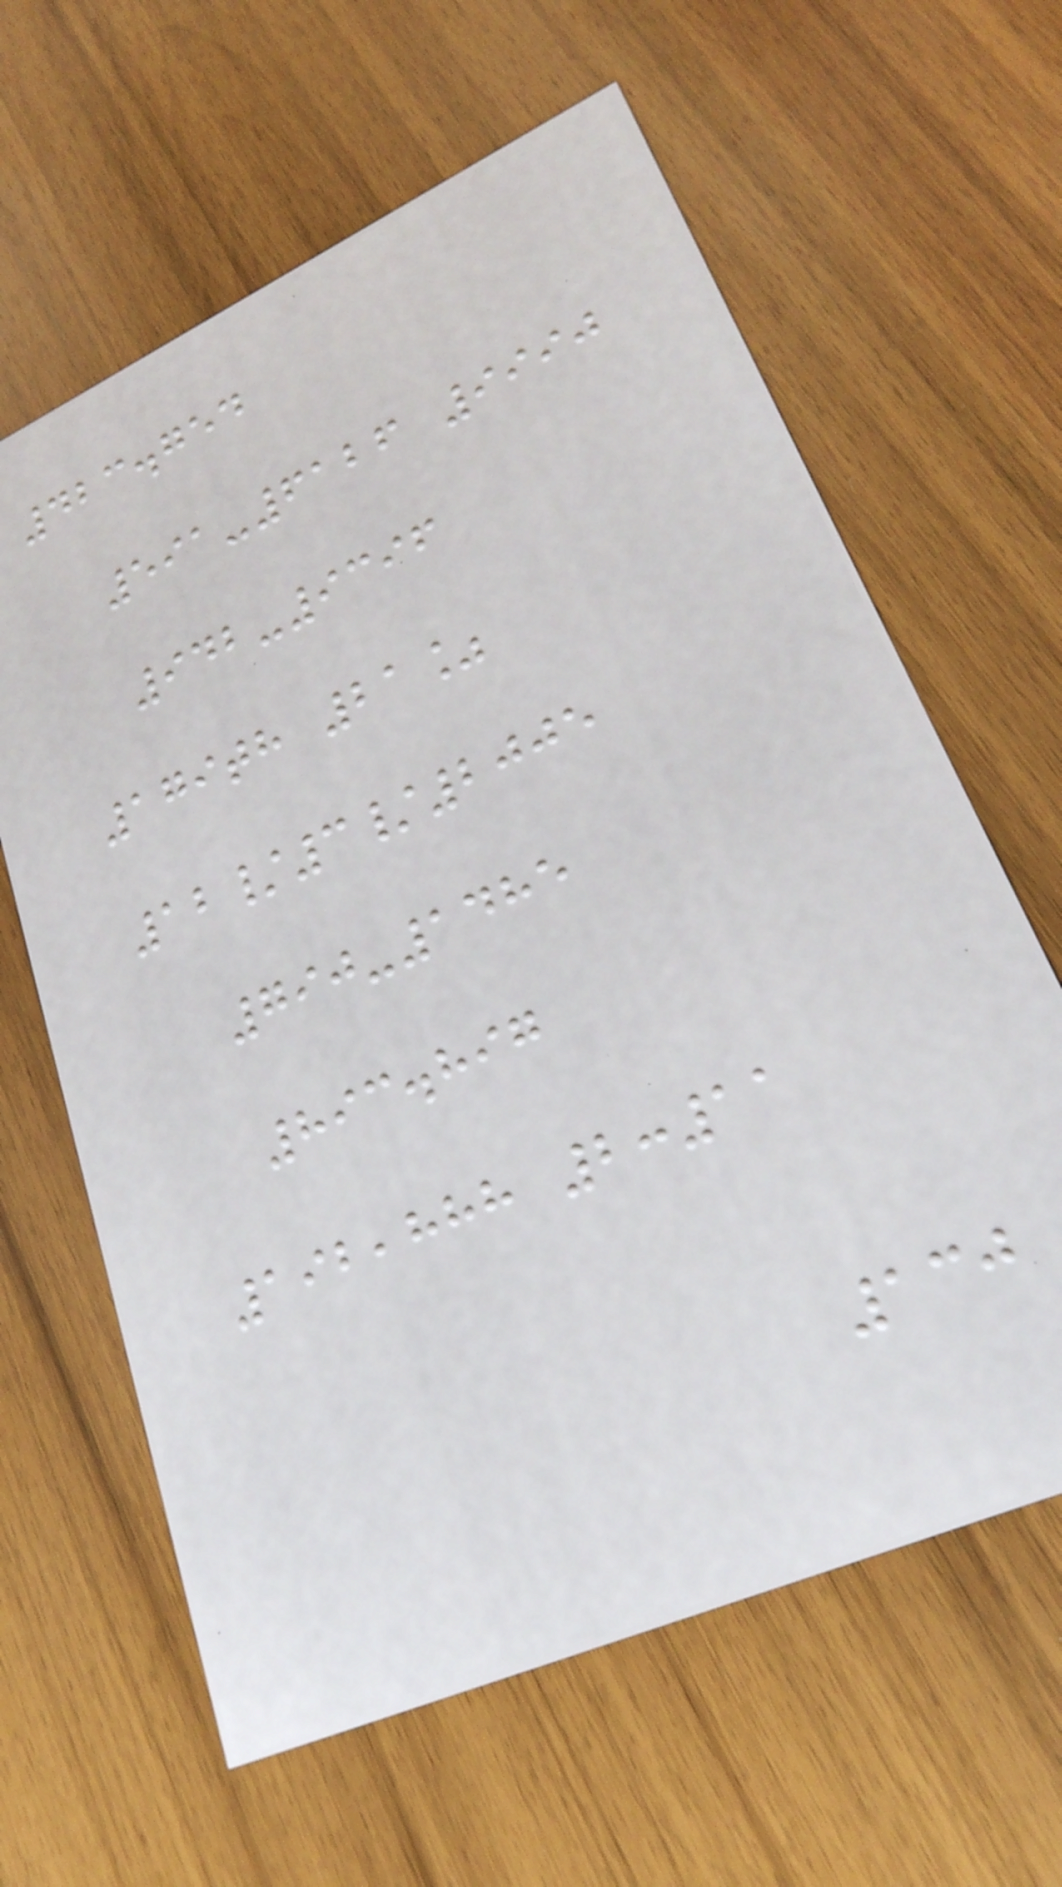423.754
591-6126 9990
942-9396
179th 21%
12/3/2005
790-1485
893.897
192,888 2:11
130
